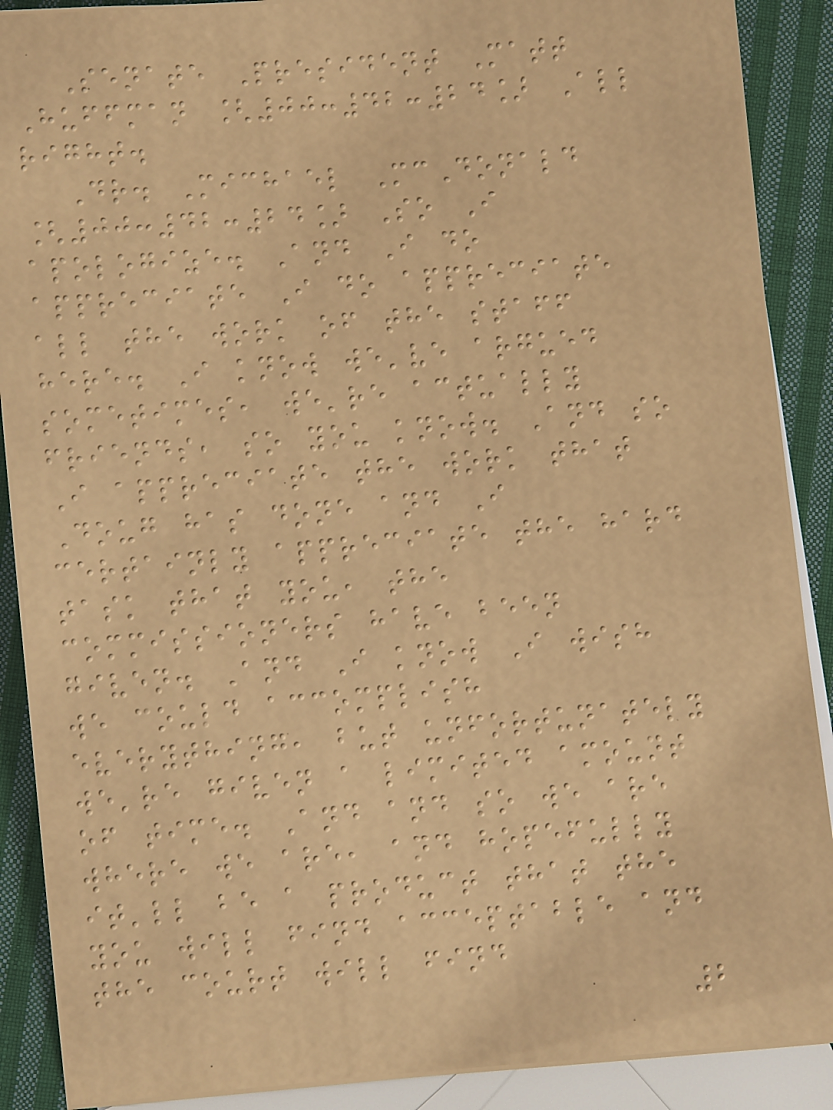Senate President Matt
Huffman [00:42:24] All
right.
Dr. Michael McDonald
[00:42:24] So I
apologize. And I do
appreciate I do appreciate
all the work of the staff
here. I know we've argued
sometimes, we're actually
friends, so you know. And so
I appreciate the work that
Doug has done and I
certainly appreciate the hard
task that you, the
commissioners have been
given. And I know I wish
we could accomplish
everything, but unfortunately
we're given a limited amount
of time. And and so we are
where we are, and hopefully
it'll be a product that the
you will find acceptable and
the court will find
2
